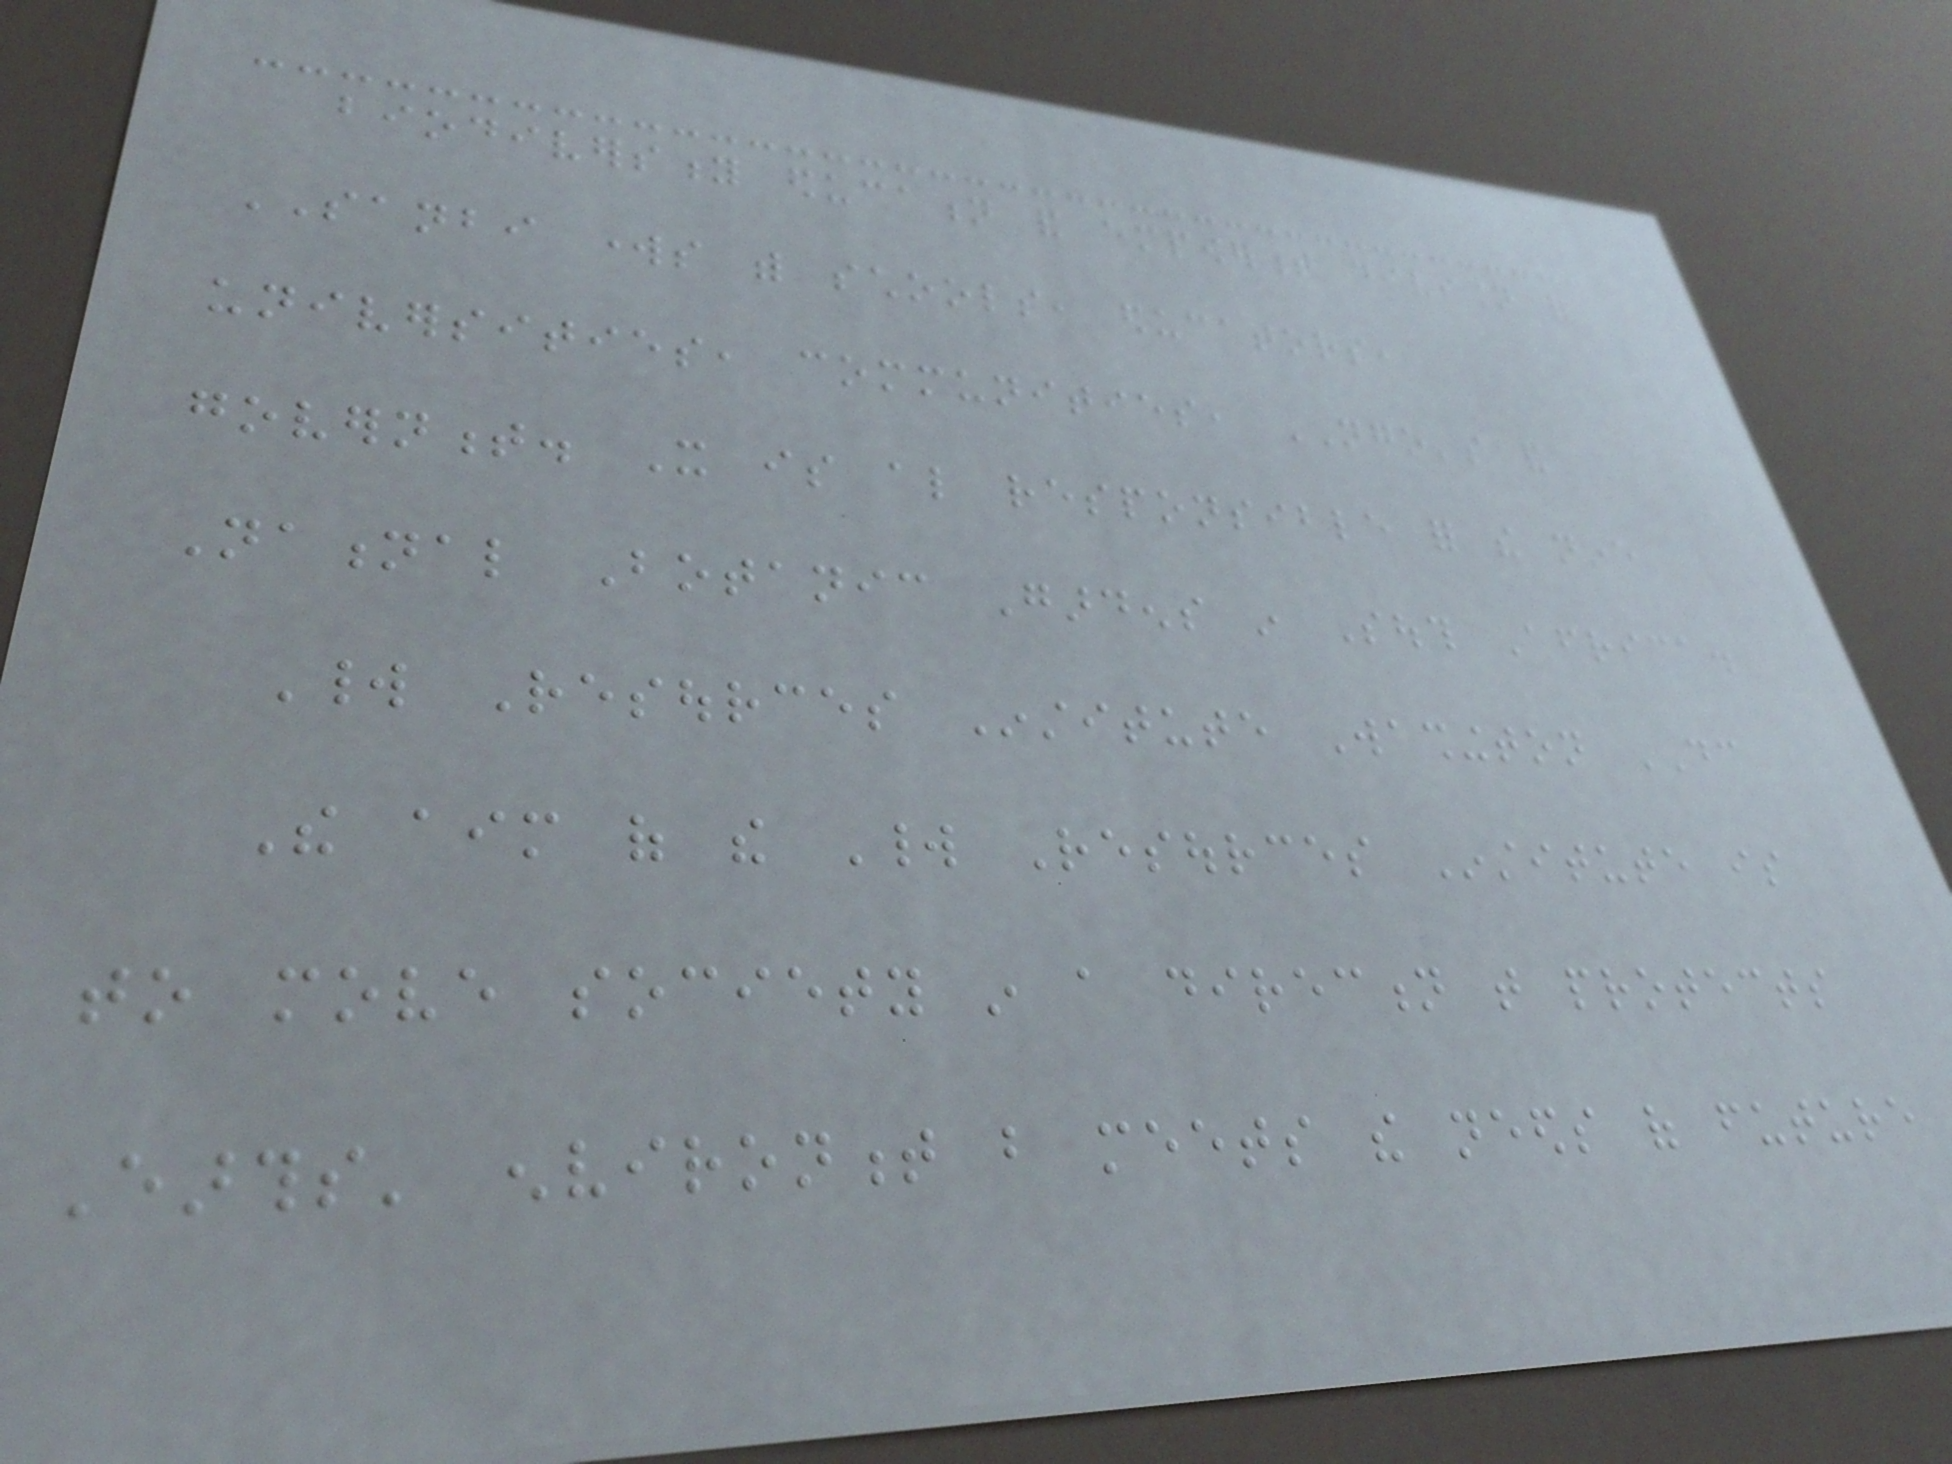biodiversity education and empowerment division of
SANBI works with schools, educators,
universities, communities, NGO's and
government. It is also responsible for the nine
National Botanic Gardens in South Africa.
World Resources Institute Washington DC
The aim of the World Resources Institute is
to move society in a direction that protects
Earths' environment but meets the needs of future
